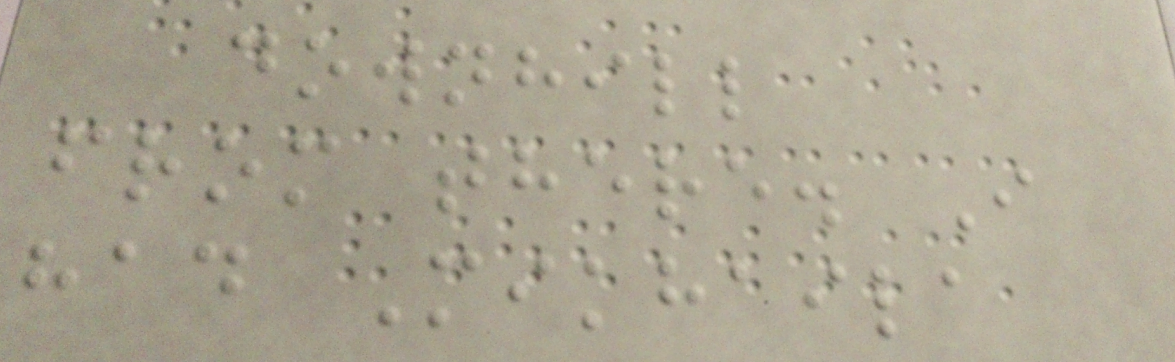downhill
from there. I
had Mikhaila
